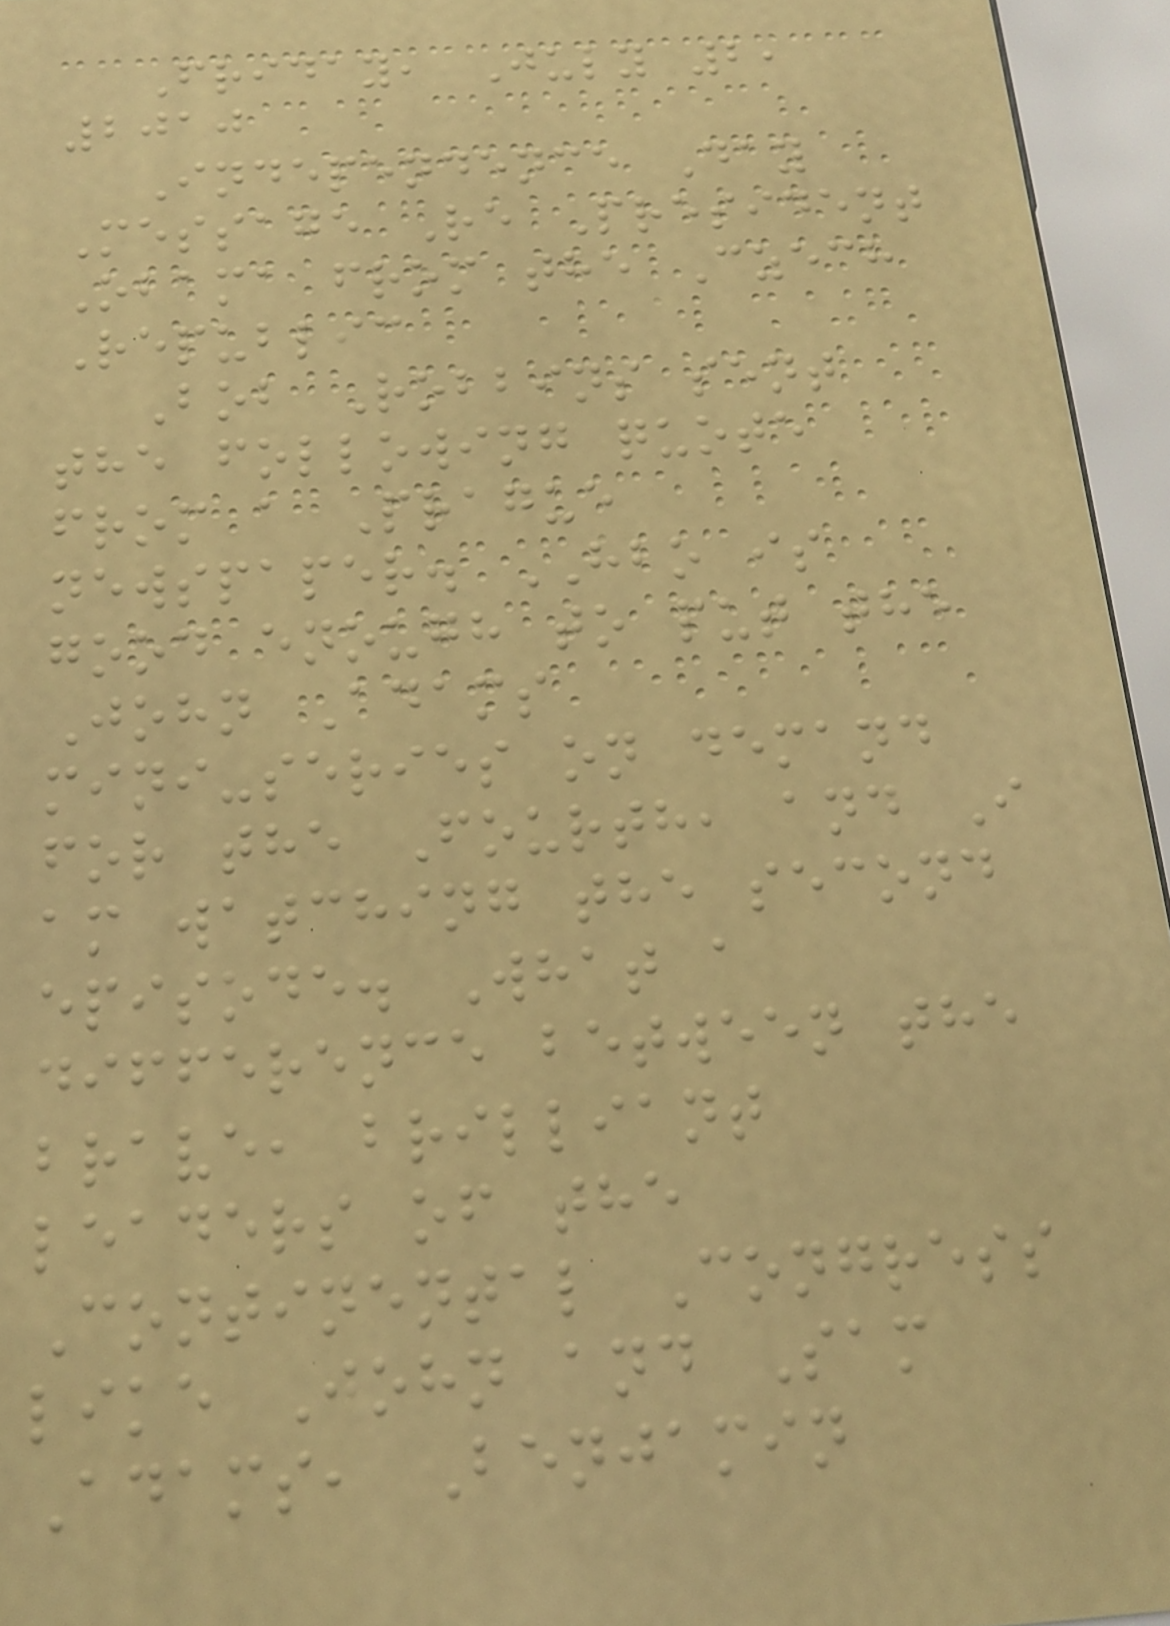Friday, July 2,
2010
Independence Day
Message Re President
Obama from the Czech
Republic
Bob Robbins sent
the following quote
from a Prague
newspaper. HBO is
good enough to put the
John Adams
mini-series on demand
for the Fourth, and I
am watching the second
episode. What a
difference between the
brave, brilliant
leaders of the
Continental Congress
like John and Sam
Adams, Benjamin
